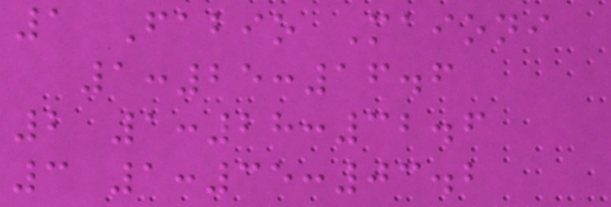1 Fabio Maioni
1:25:16.6
2 1:28:32.6
3 1:35:03.2
